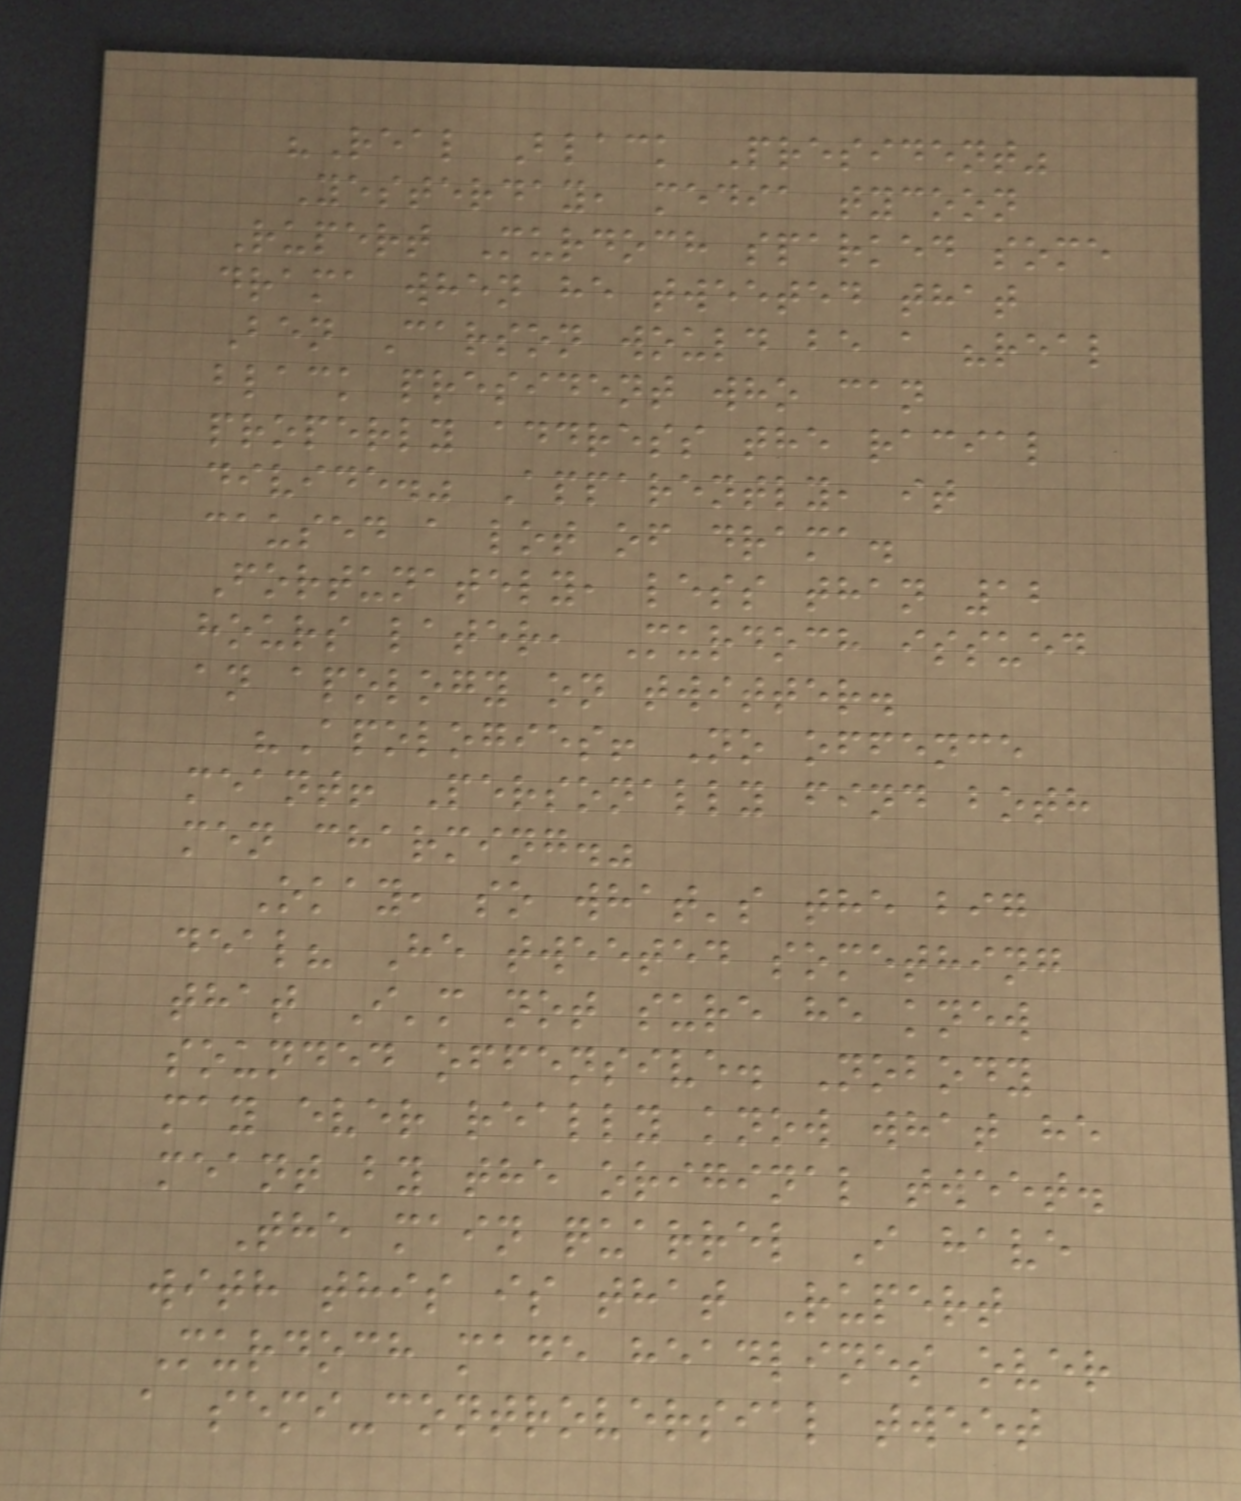"Real Black President"
Yesterday, media tycoon
Rupert Murdoch sparked some
drama when he tweeted that
Ben Carson would be a "real
black president who can
properly address the racial
divide." Apparently, it
caused a lot of drama.
Fortunately, less than 12
hours later, Murdoch issued
an apology on twitter.
"Apologies! No offence
meant! Personally find both
men charming."
Okay, so what's the big
deal? He tweeted something
that I'm not sure he knew
sounded offensive. Nobody
may ever really know what he
meant by the original tweet.
The main quarrel I have
with this is that Rupert
Murdoch made headlines over
a semi-controversial tweet
